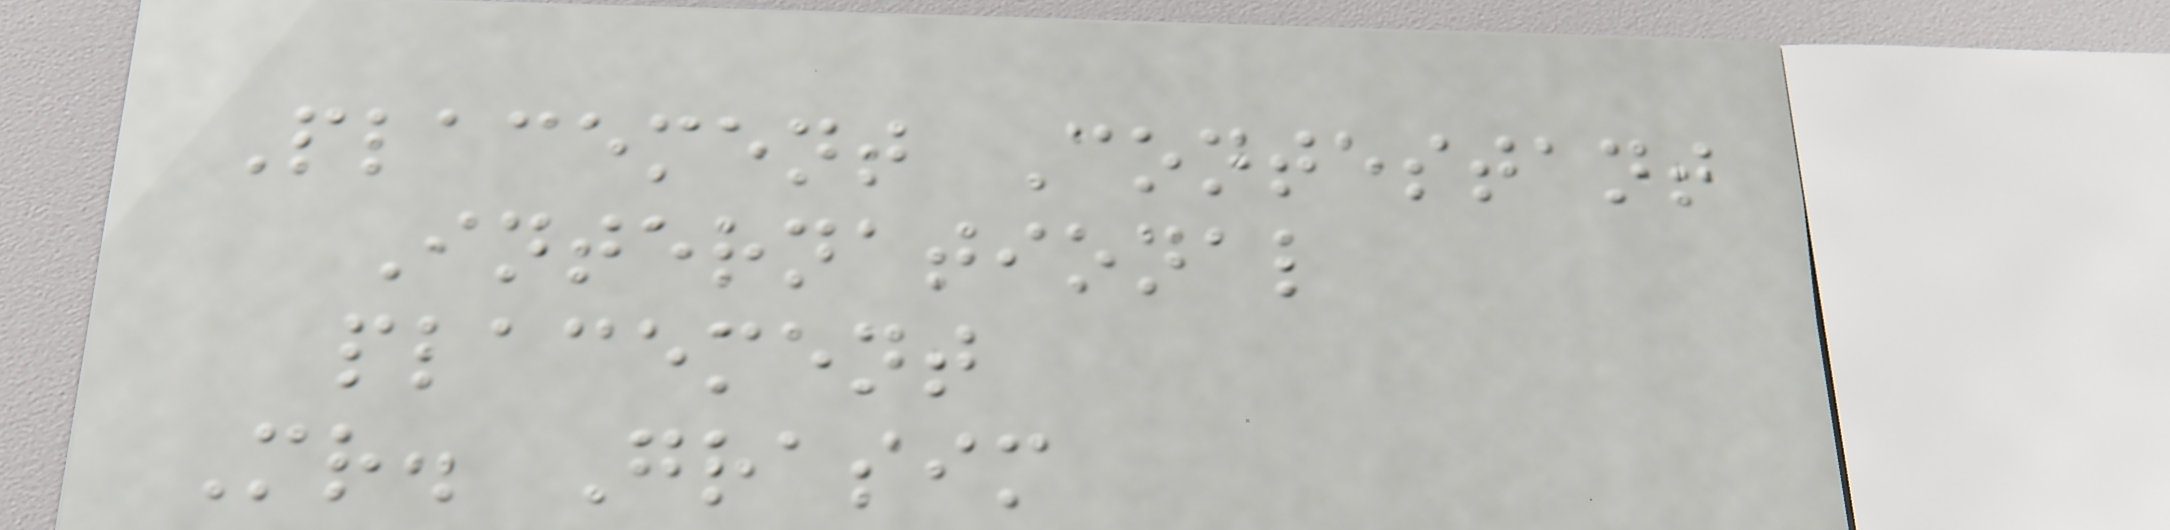Placement Contestant
International
placement
Mr. Grasim
